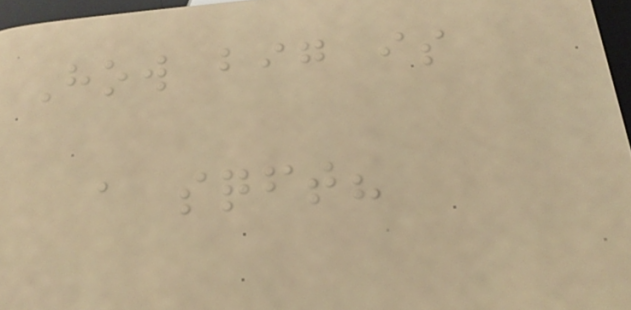How big is
a sqft?
